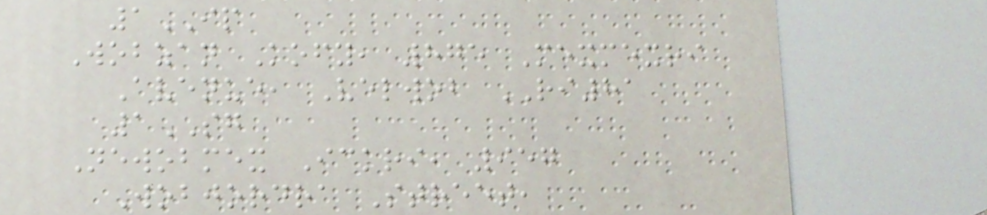1IP
Wobzan Kofy, 875 Mexmexri
Avenue, Velwob RI81
1SG
Newobmex Ickri, 957
Wobjordra Street,
